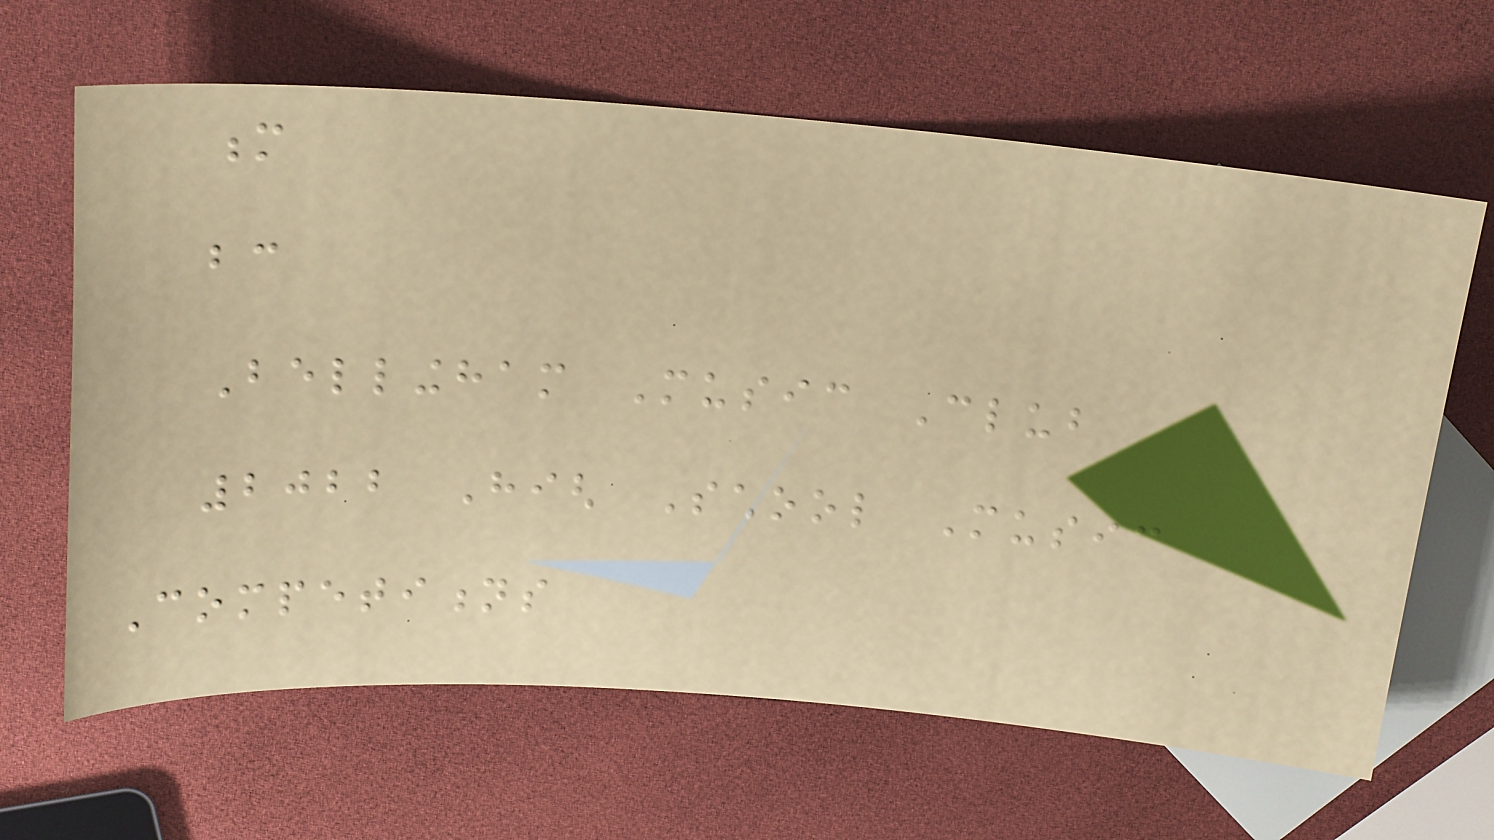m
bc
Bellingham Music Club
2022 High School Music
Competitions
